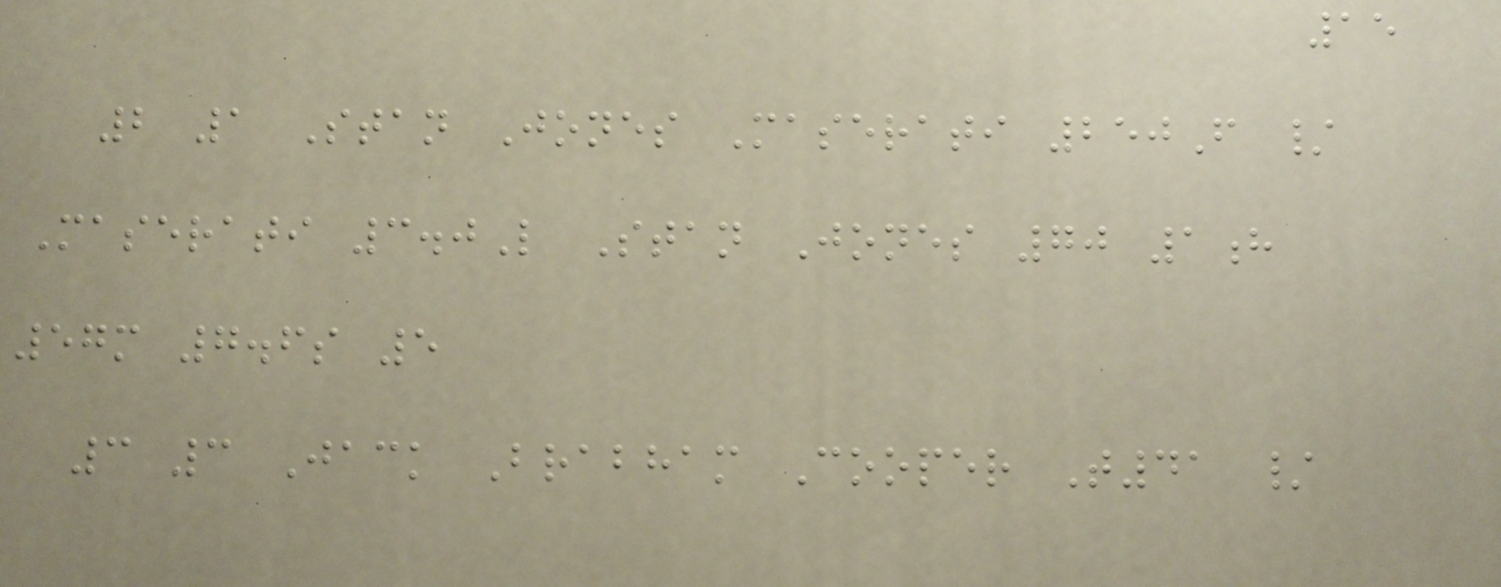15
2 1 Stan Jones Maserati 250F /
Maserati 3.0L Stan Jones 70 1h
57m 7.6s 5
3 3 Jack Brabham Cooper T41 /
